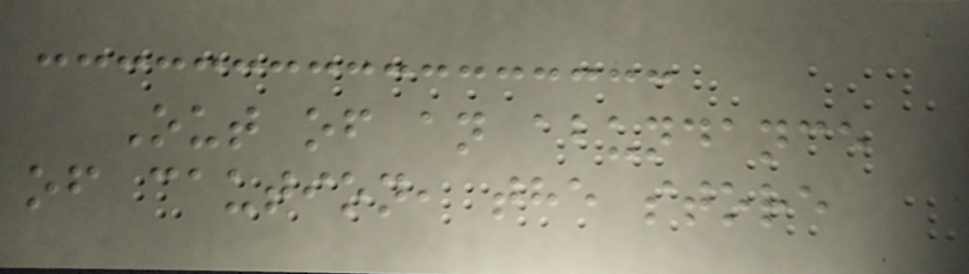Out of an abundance
of caution, the store
